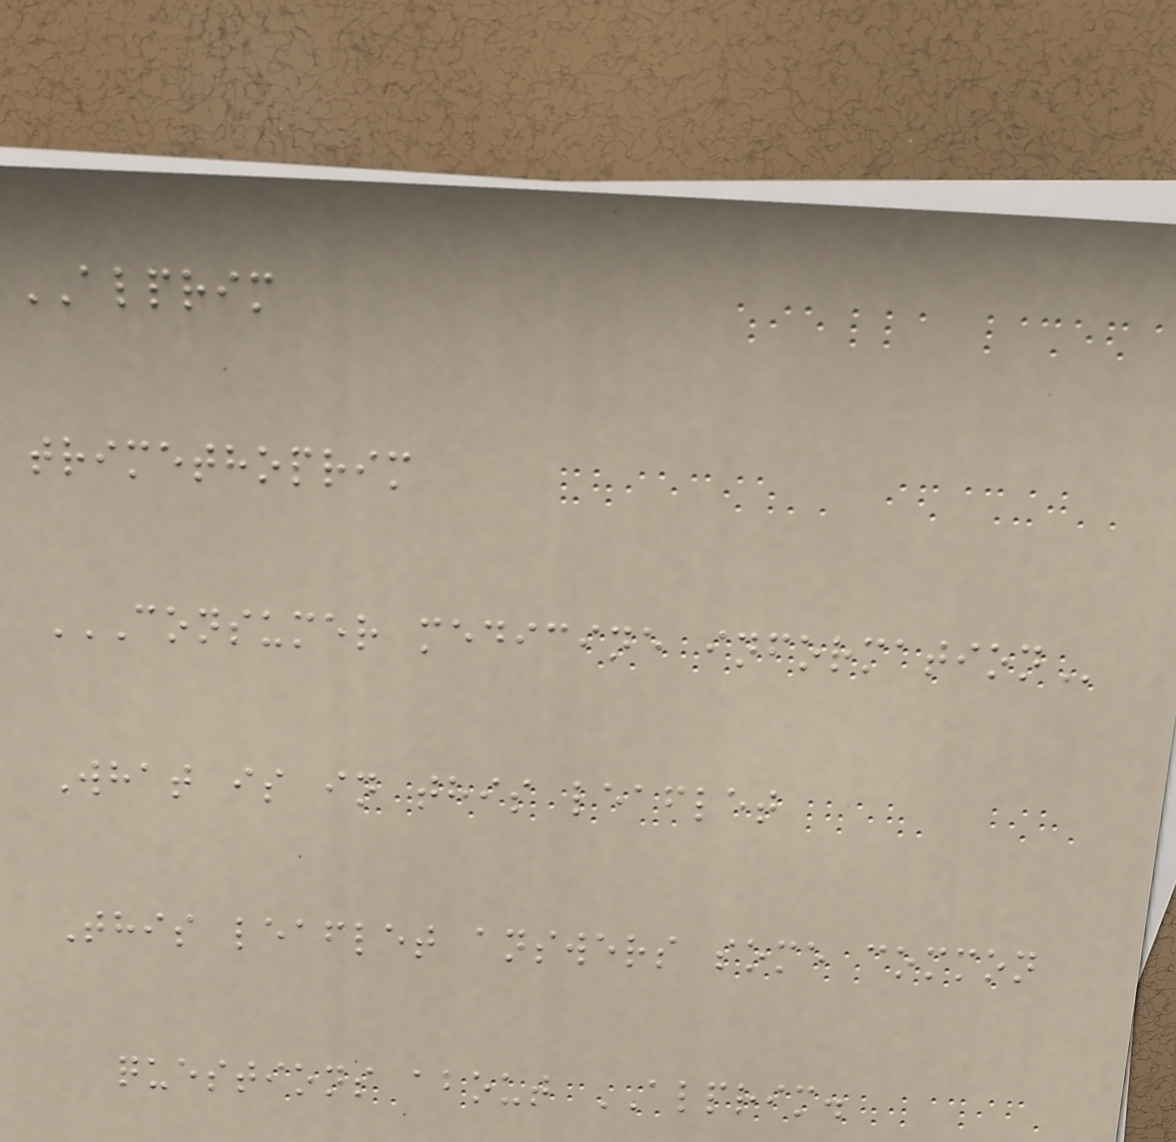ALPRIM
trimethoprim
CONSUMER MEDICINE INFORMATION
What is in this leaflet
This leaflet answers some common
questions about ALPRIM.
